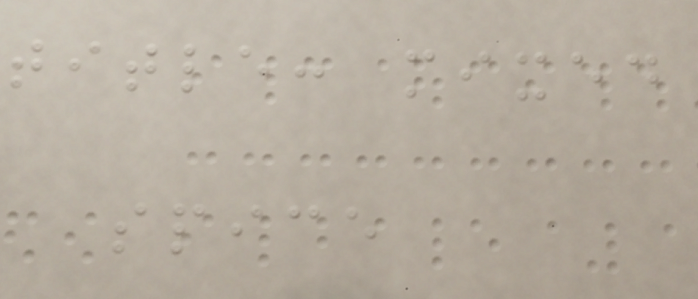title: mixed
spice
